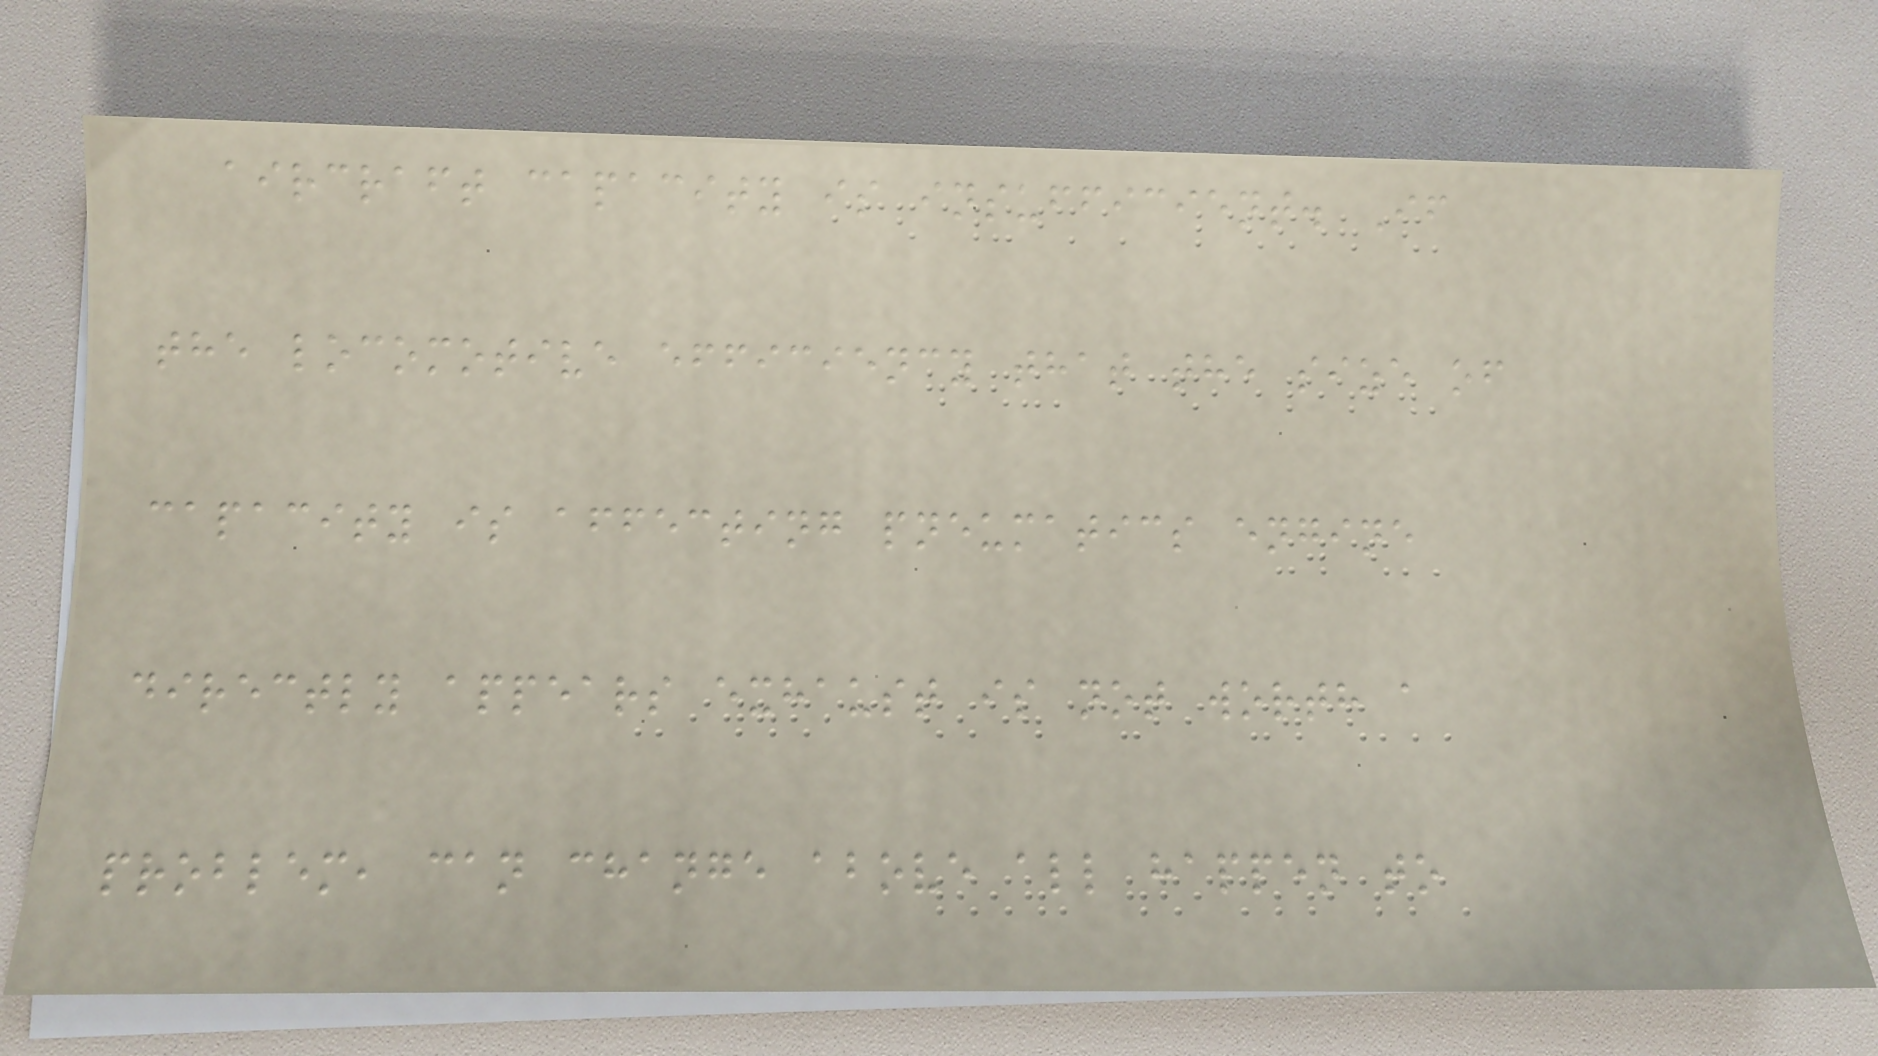aircraft capacity is insufficient. If
the locomotive efficiency that the size of
capacity is affecting pneumatics engine
directly appears exhaust is not worth a
problem, can change above all happen to
